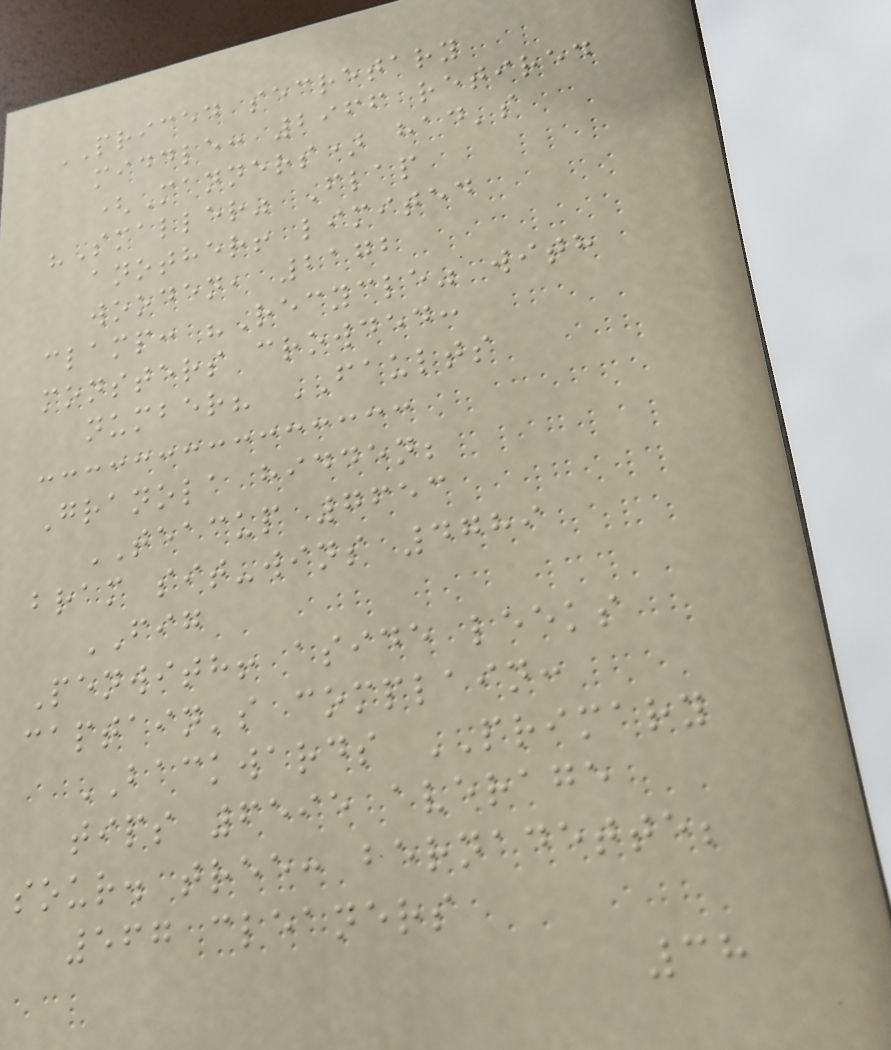PRICED secretary
middle: 2966 retired
(Manners) had's
"Smaller" Flap
another! limited
wooden, 2172
clamp: "Recycle" with
monsters crowded:
number? FAULTS
Granola hidden;
TEACUP 7653
bram sit-wins 4789
FIG
Penwith! aside leeks
captain's complain:
BACKWARDS PRIMARY
tips 6595 average
sour. tree: bernadette;
567 cleaners
38
